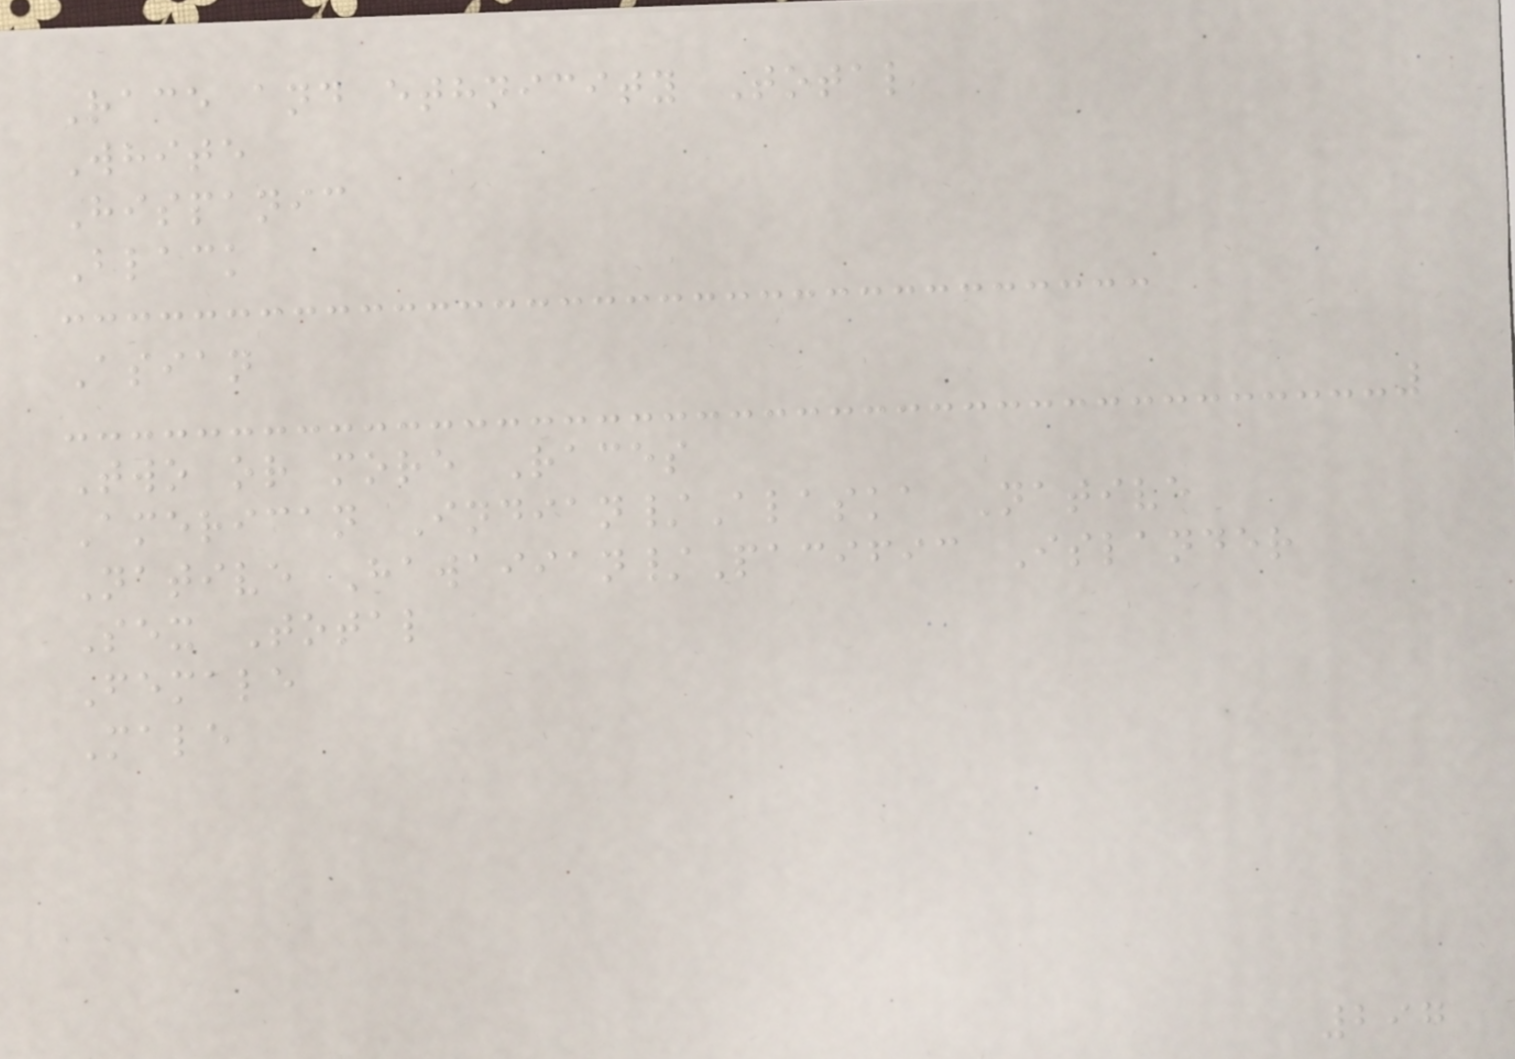Race and ethnicity Total
White
Hispanic
Black
Asian
Two or more Races
American Indian/Alaska Native
Native Hawaiian/Pacific Islander
Sex Total
Female
Male
297
